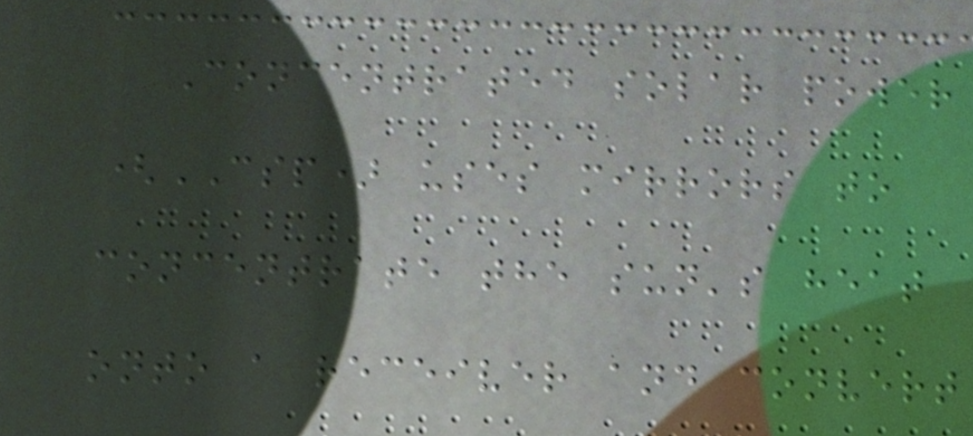Concentrated solar power
(CSP) uses mirrors to
concentrate the sun's heat
onto a receiver and convert
